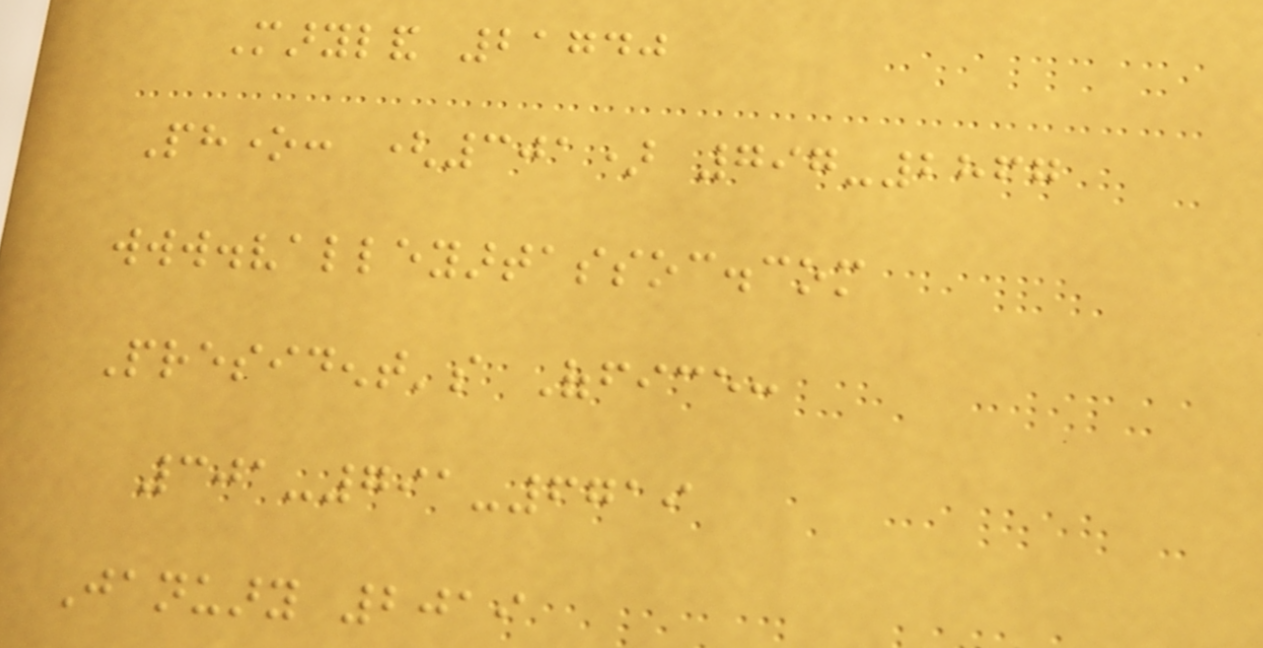Maryland 21740
Phone: (301) 797-2867
www.valleyartassoc.com
President's Office:
301-791-6719
January 2019
